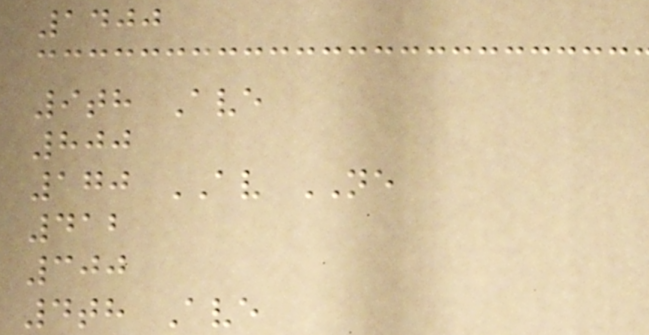1400
9th Ave
800
170 AV NE
412
300
4th Ave
